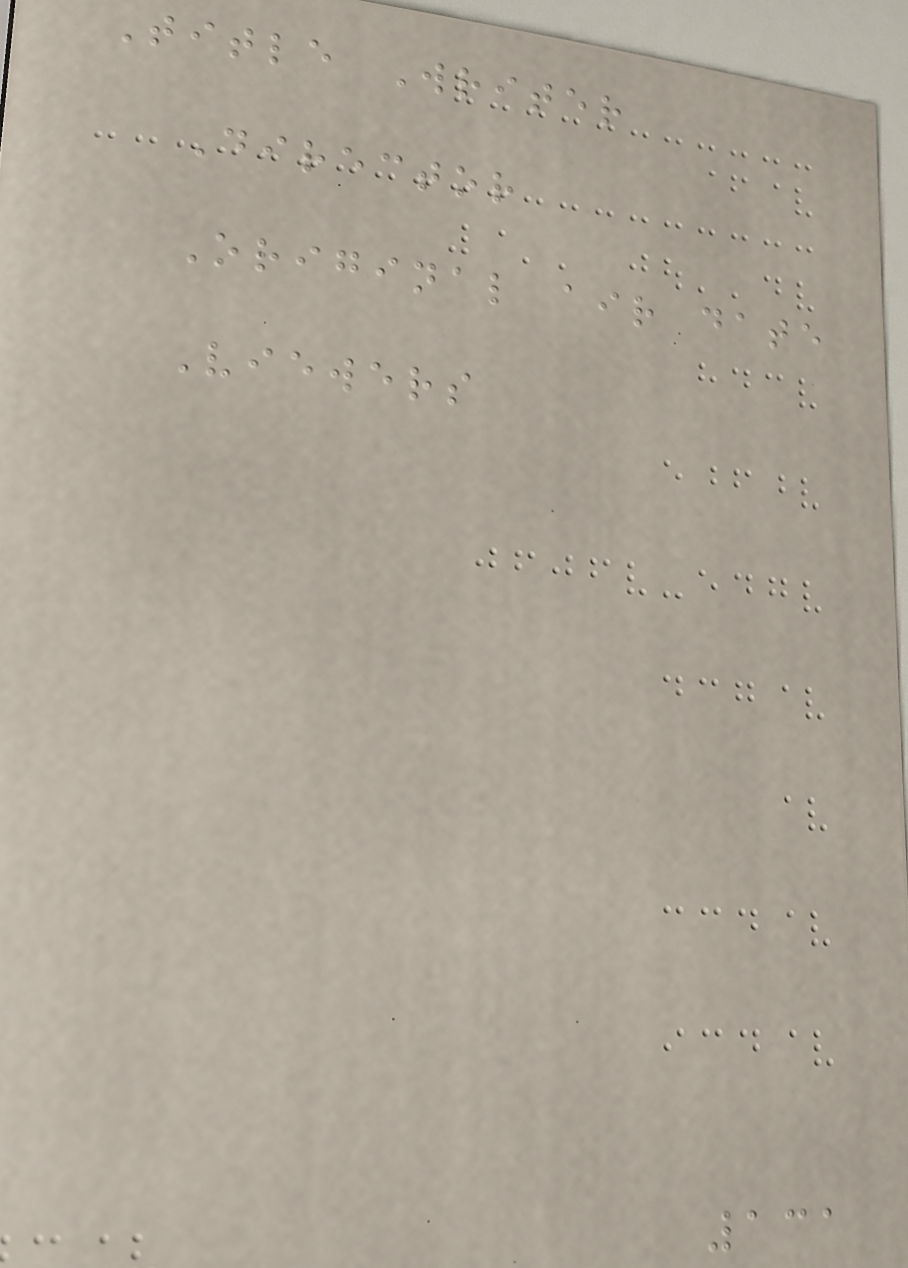Title Writer
Director
Original air date
Viewers
131
